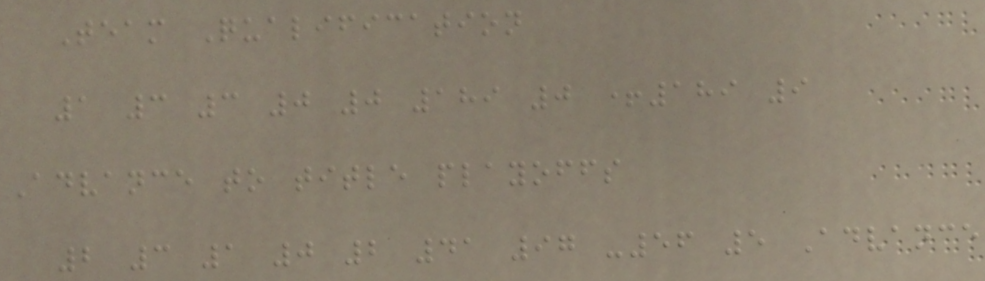Team Qualification
1 3 3 0 0 189 0 +189 9
Advance to title playoffs
2 3 1 0 2 41 97 -56 5 Advance
